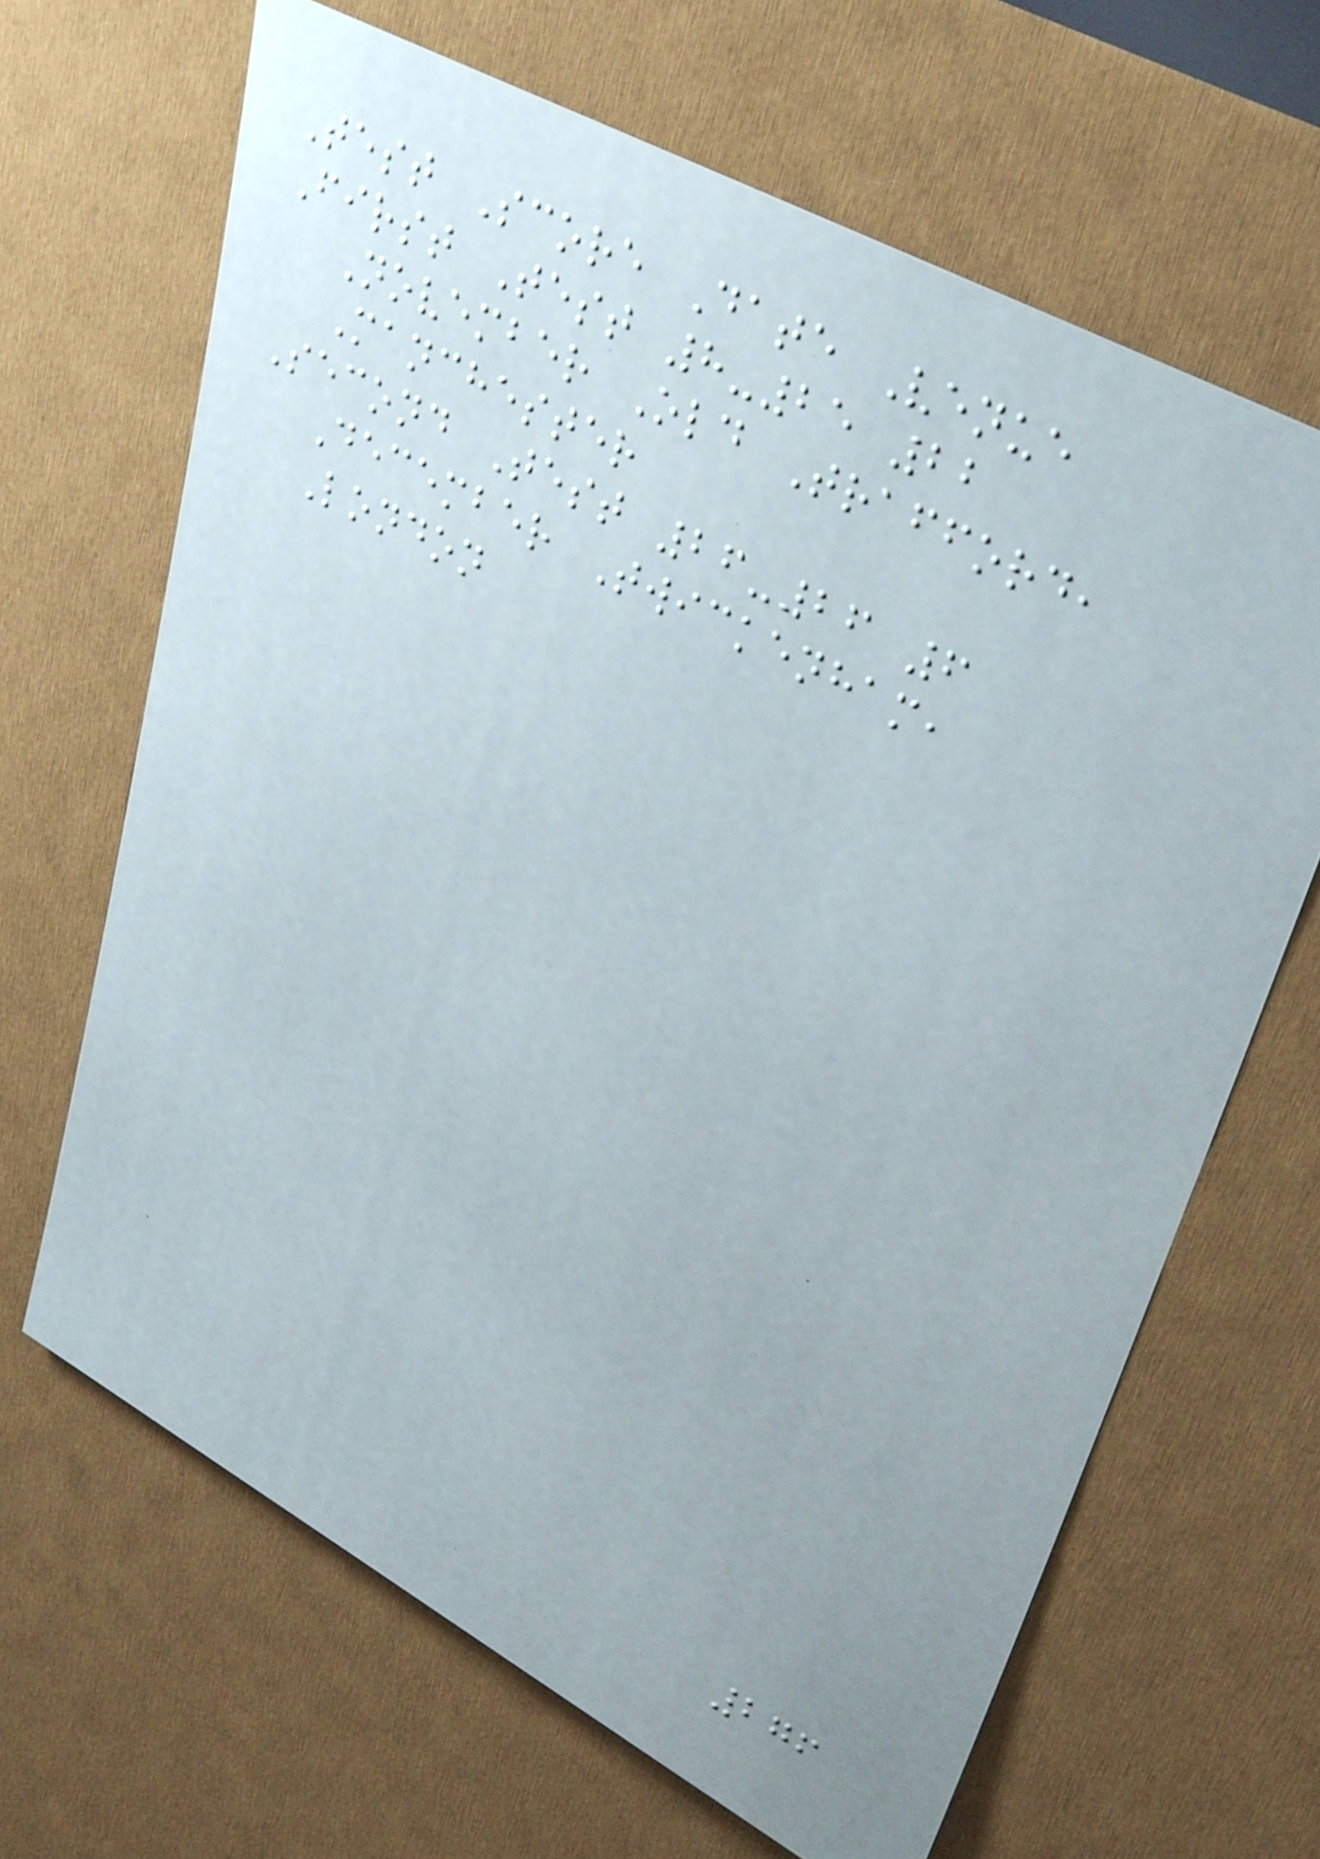Test Score Date Venue
First Test 8-25 22
November Old Trafford,
Manchester
Second Test 26-26 6
December Twickenham,
London
276
